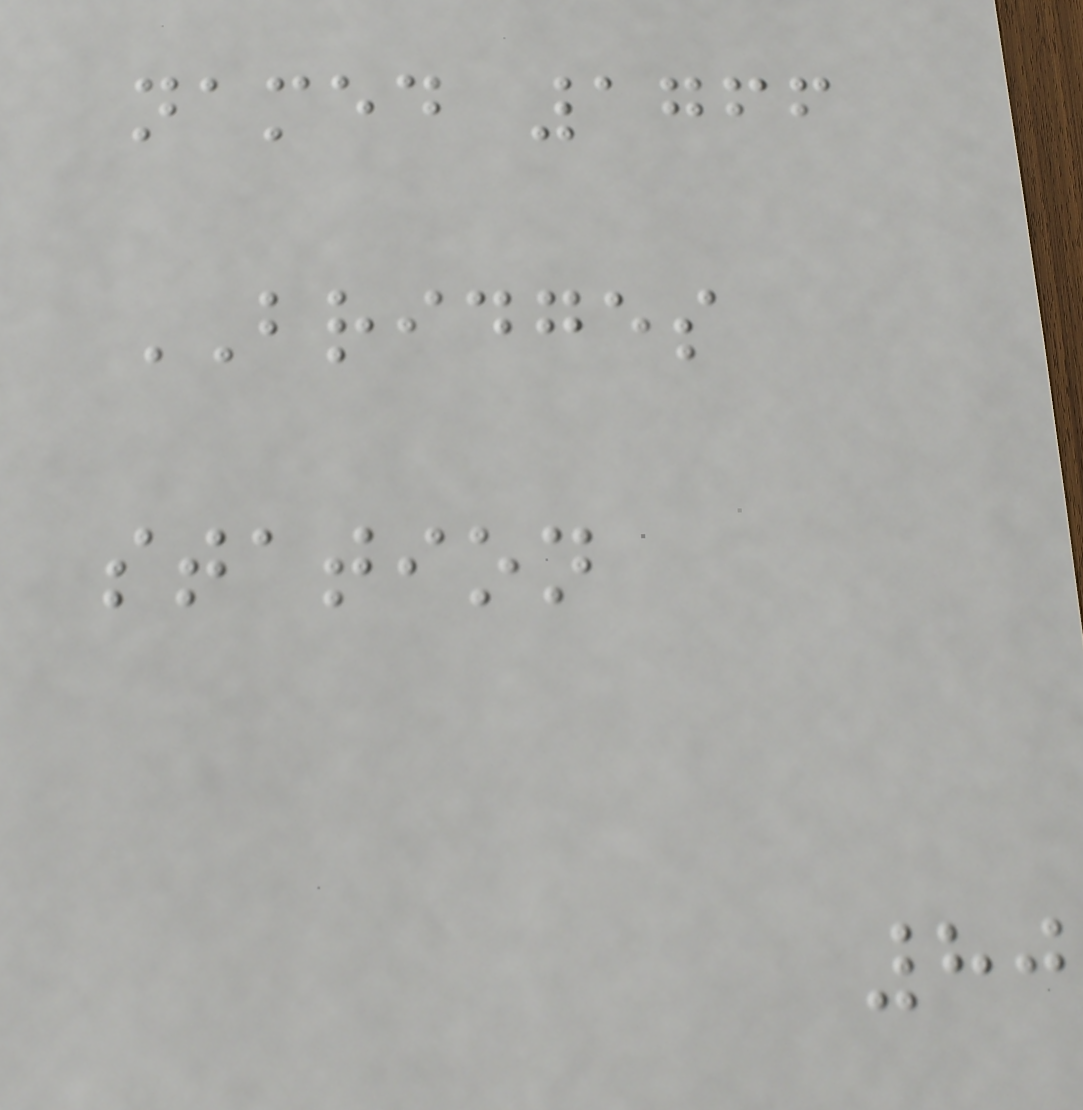named 1766
BRIDGES
station
80
